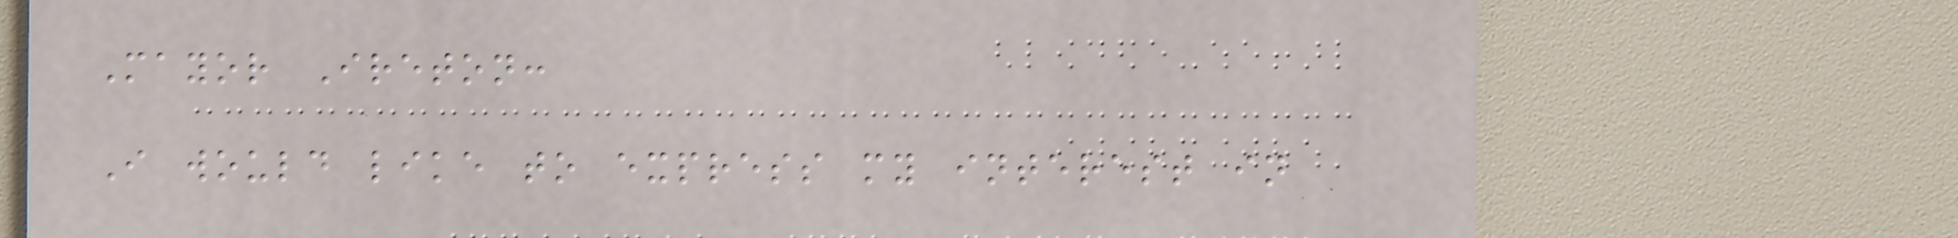Mayor Ireton:
I would like to express my interest in
